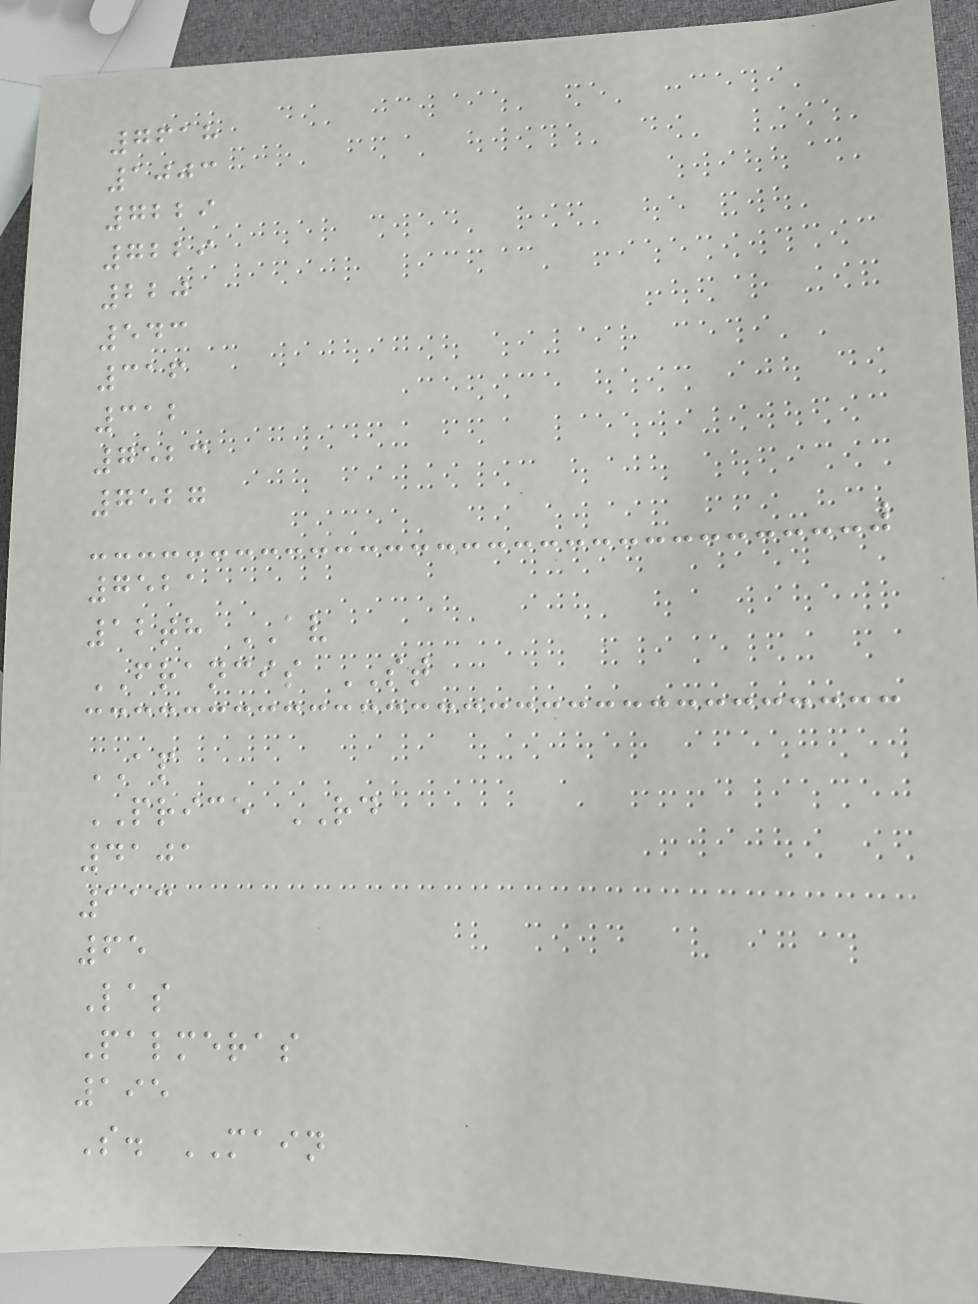7618
1003
7229
7229
220
543
316
312
7523
7527
7521
12th AV
FRANCIS ST
AP
PRICE RD
4101
113
65
Las
Palmeras
195
S. MAIN
